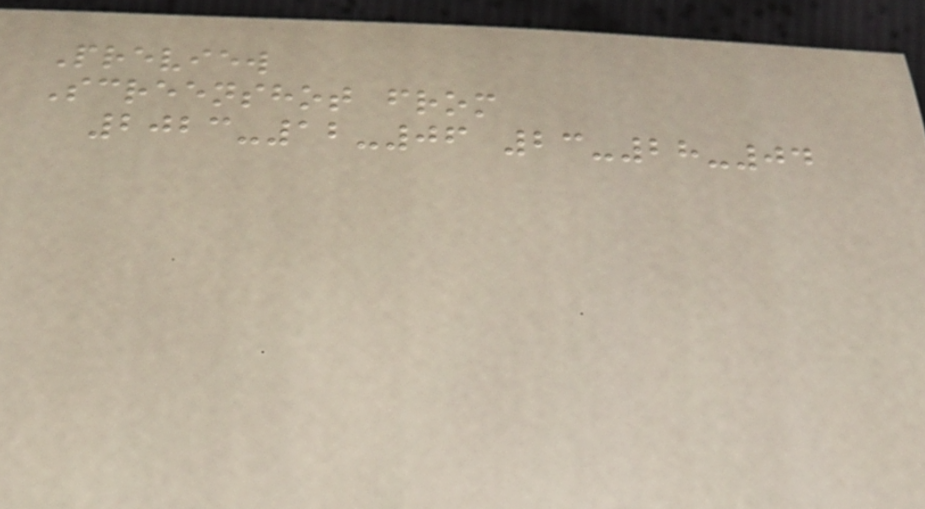Preview
Screenshot from
2023-12-06 23-28-04
